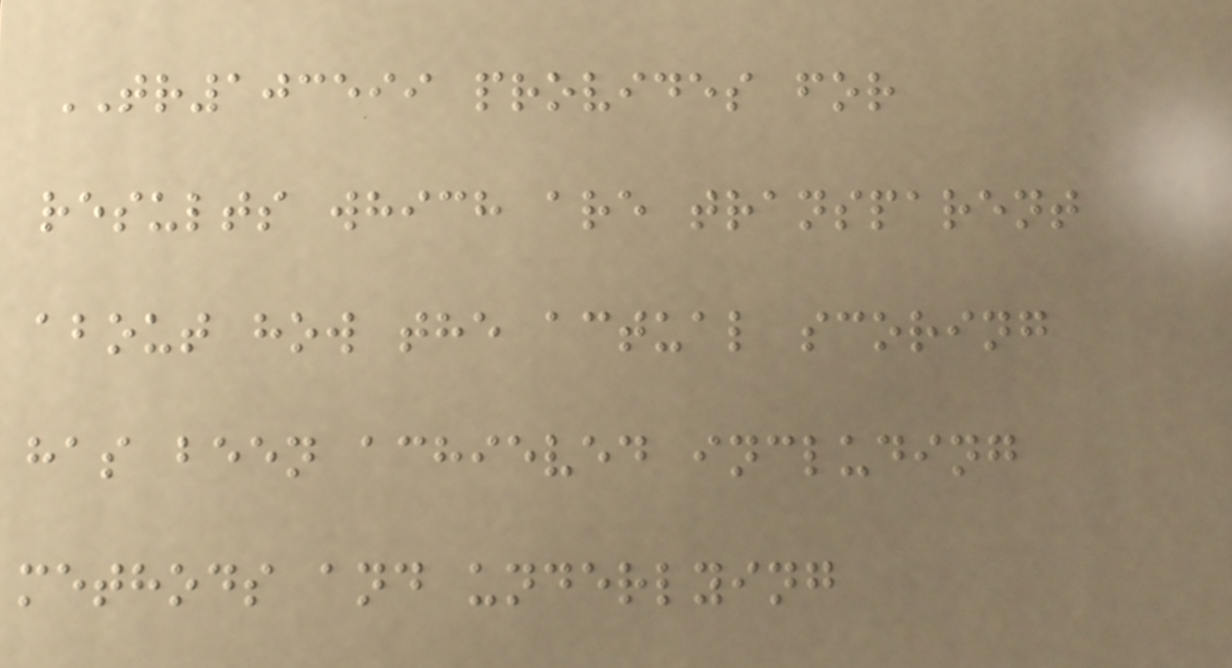TR103599 provides for
results which are transparent
about how the actual scoring
has been achieved including
methods and underlying
